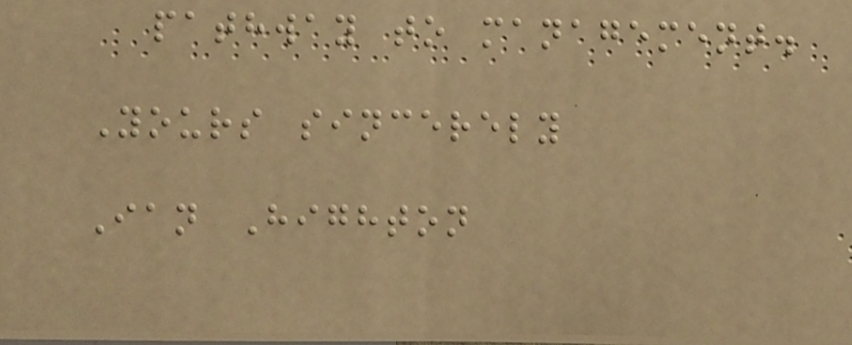pathway to management.
Yours sincerely
Ian Highton
